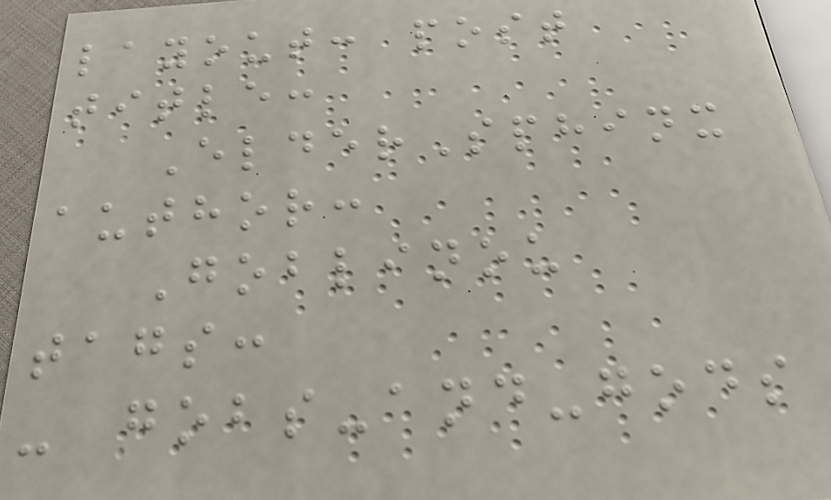layout: post
title:
ElderSphinx
author:
Goblinou
tags:
- gobs-and-gods
